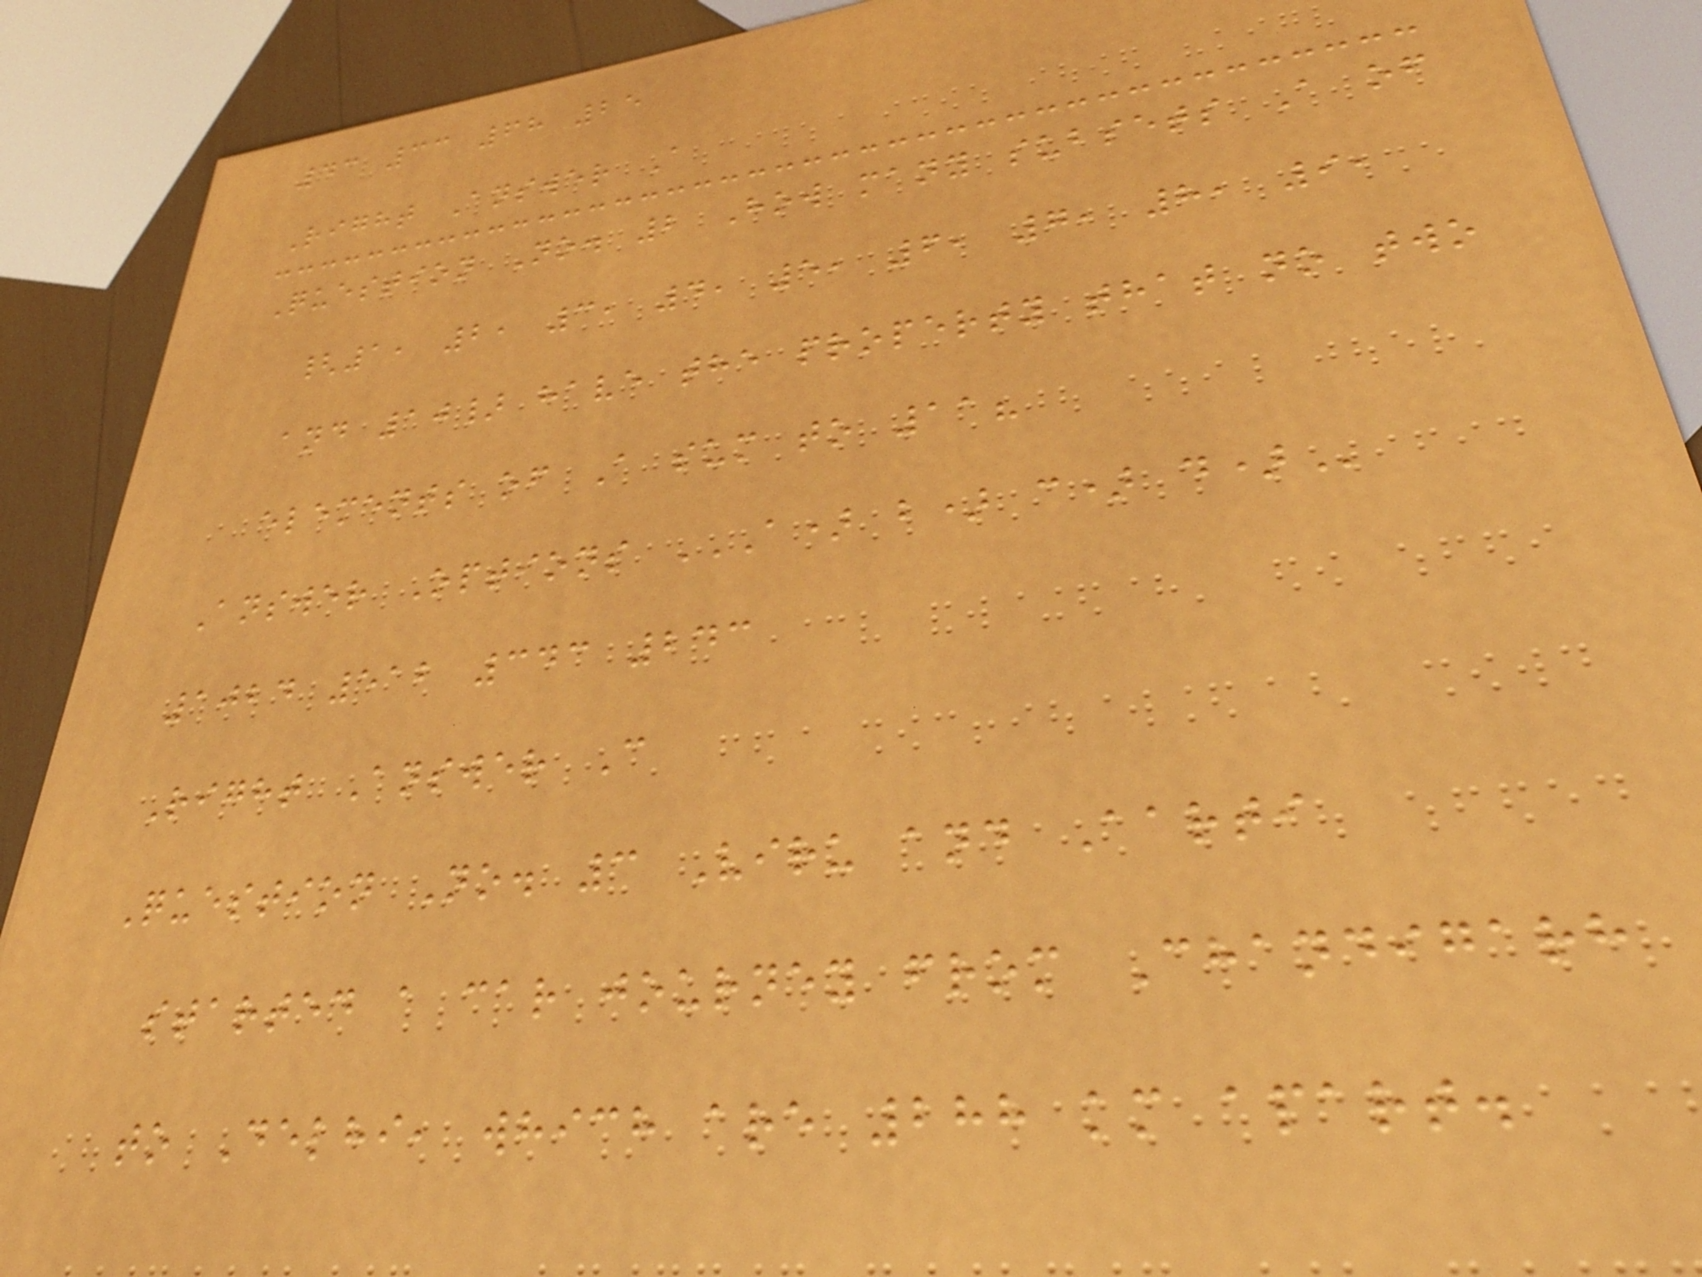43 33 68 25
Right Answer A
Question No. 2 How many subsets A of
{1, 2, 3, 4, 5, 6, 7, 8, 9,
and 10} have the property that no two
elements of A sum to 11?
Answer Options A) B) C) D)
1024 512 343 243
Right Answer C
Question No. 3 Viru and Aarti
started a car journey from Chandigarh
to Delhi, which are 288 km apart.
